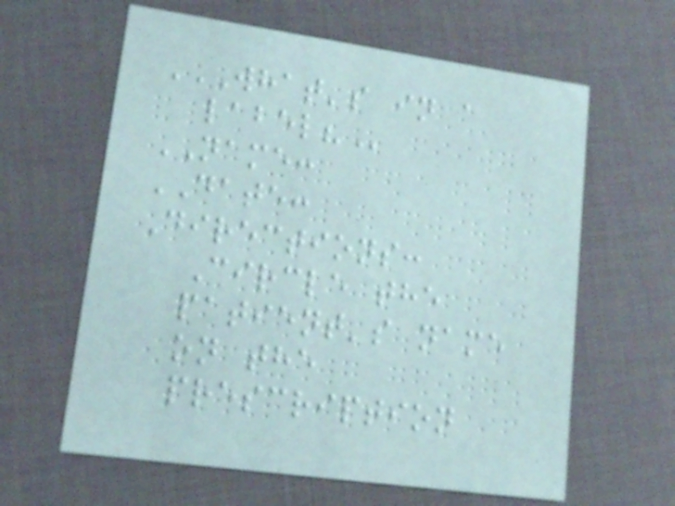WHAT'S IN A
LABEL?
NAME:
DATE:
Directions:
Circle the
patient's name
on the
prescription
